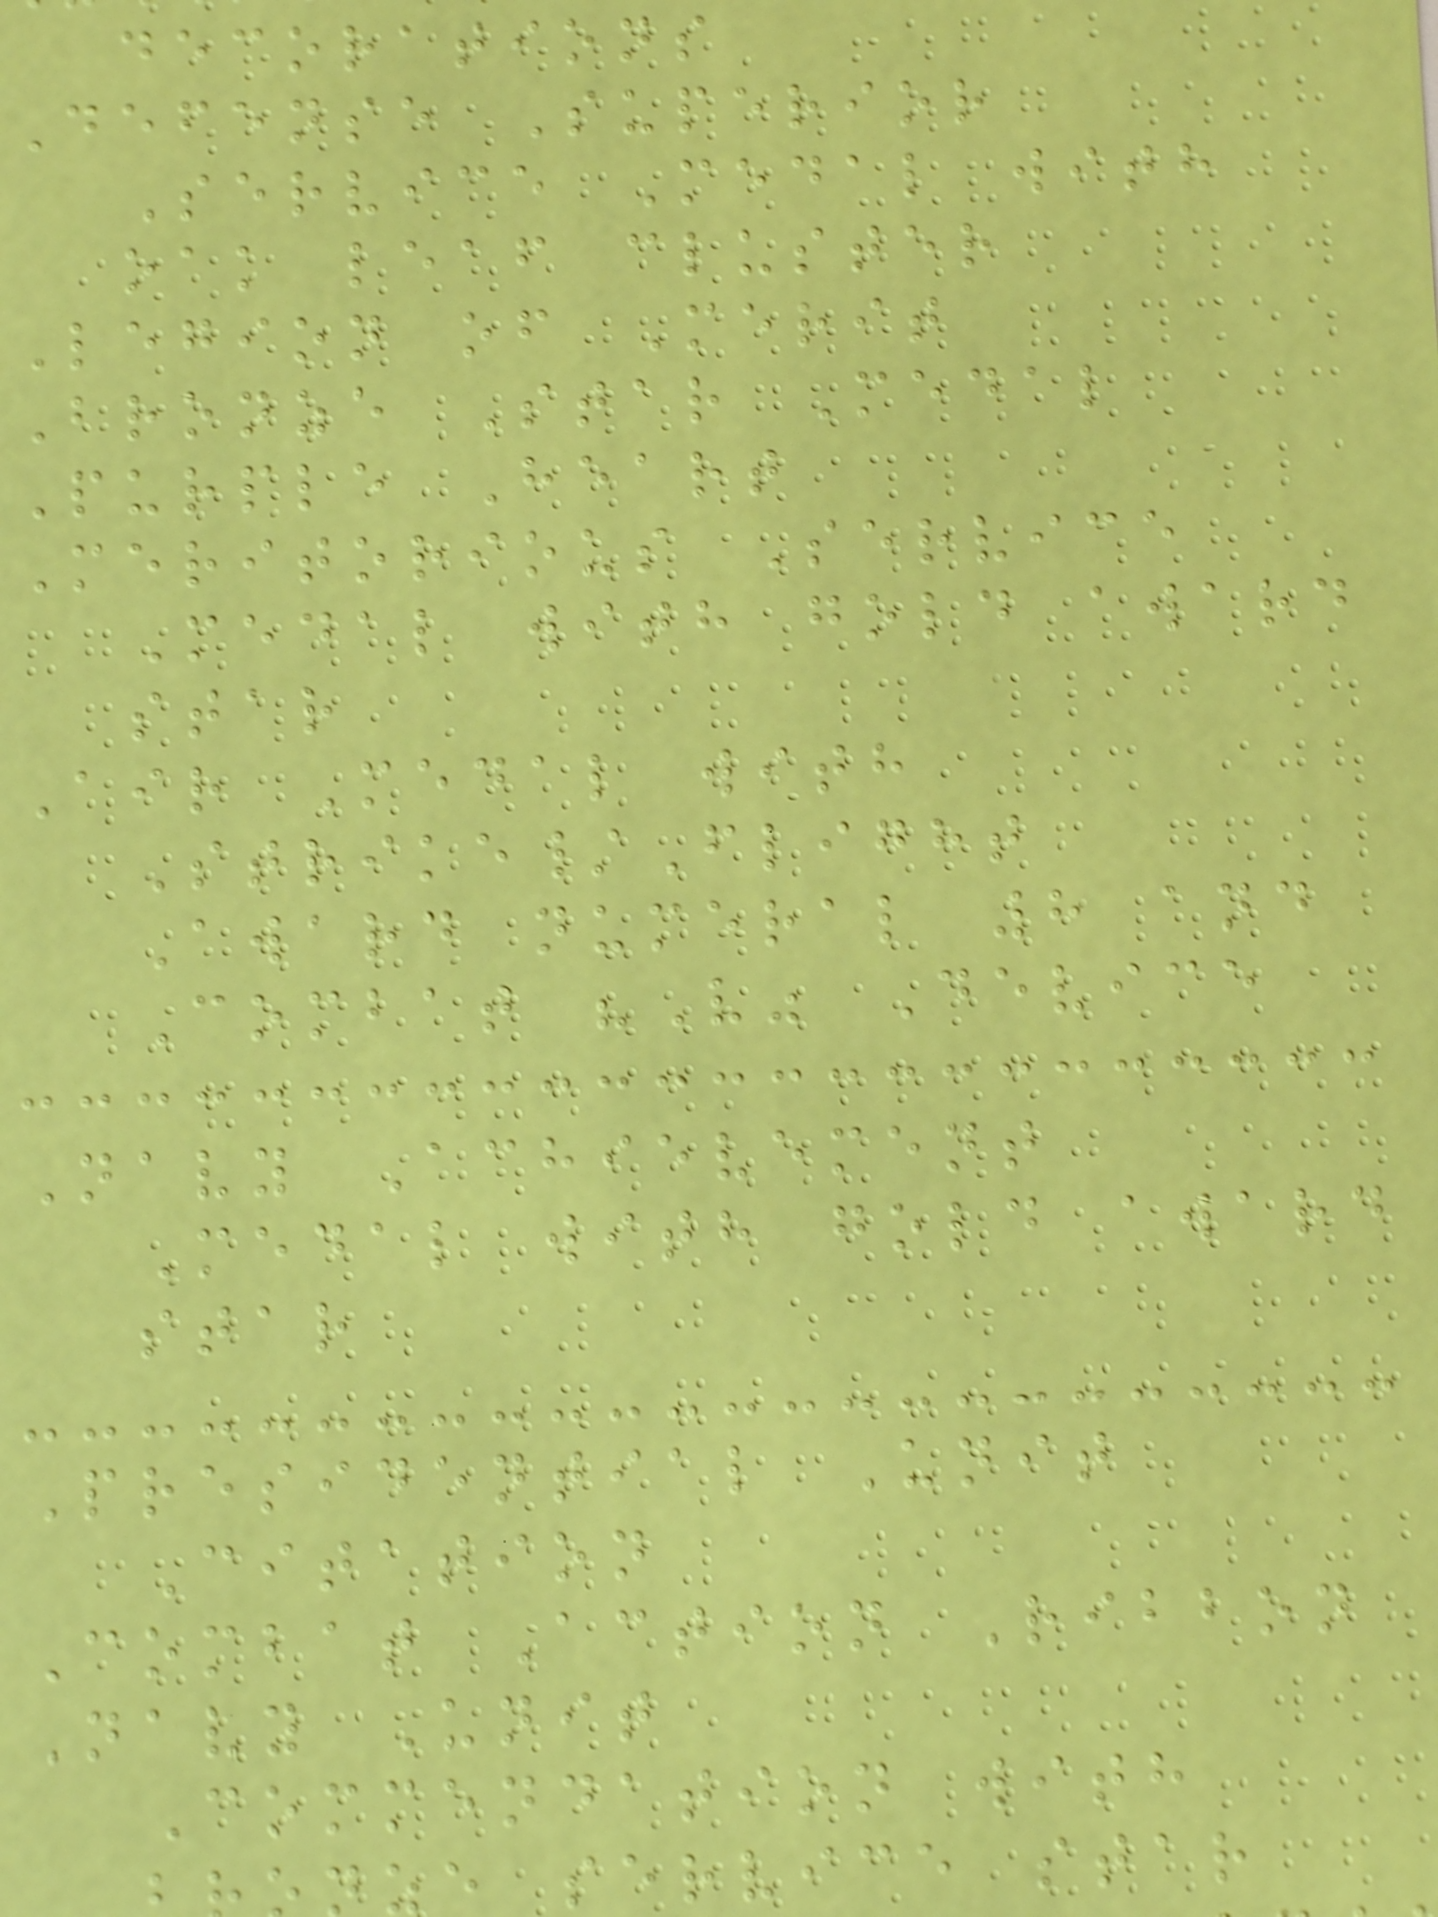decorations
Defense Superior
Service Medal with
oak leaf cluster
Legion of Merit
Bronze Star Medal
Purple Heart
Meritorious Service
Medal with gold award
star
Air Medal with
Strike/Flight
Award numeral 8 and
Combat "V" Device
Navy Achievement
Medal with gold award
star
Presidential Unit
Citation
Combat Action Ribbon
Navy Unit
Commendation with
ze service star
